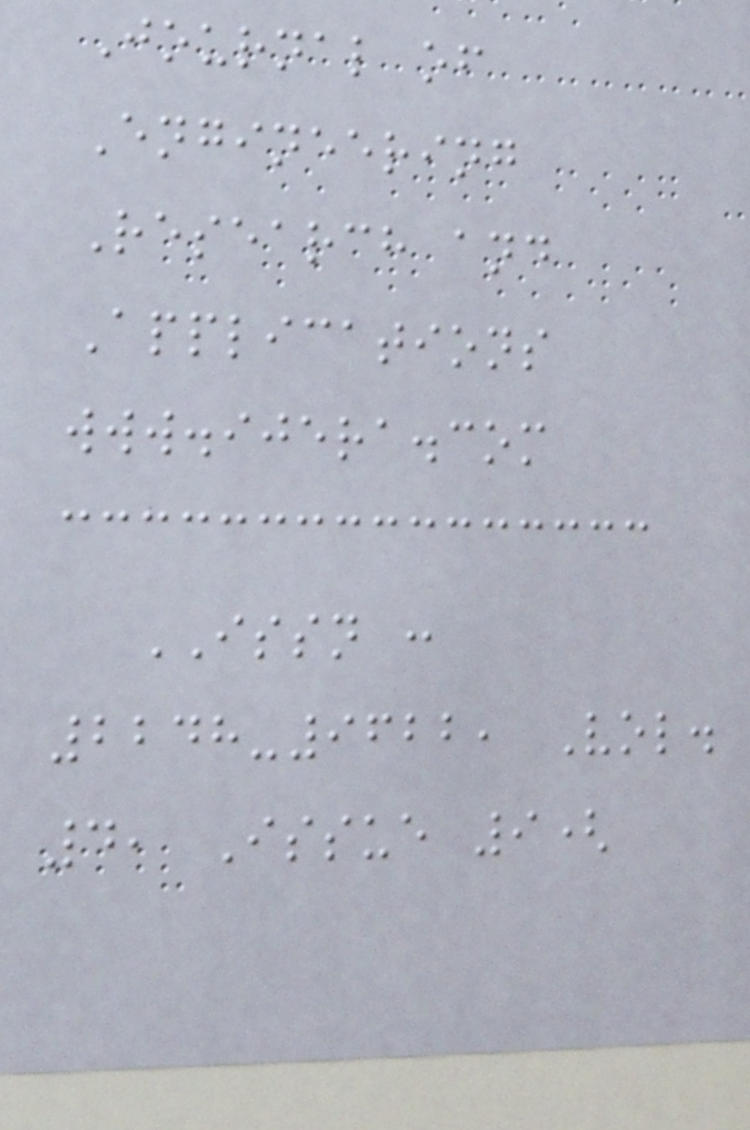Journal of
Engineering
Research and
Applications
www.ijera.com
ISSN :
2248-9622, Vol.
4, Issue 9(
